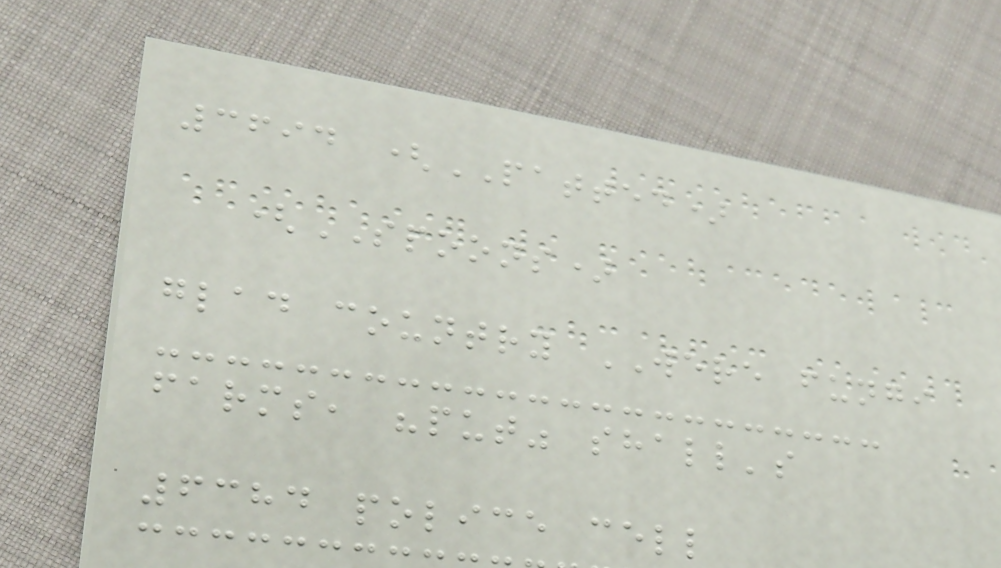3694 (PATTED)
(SPOONS)
glad country WERE fungi
farms, "put" shall's
6384 police cell
